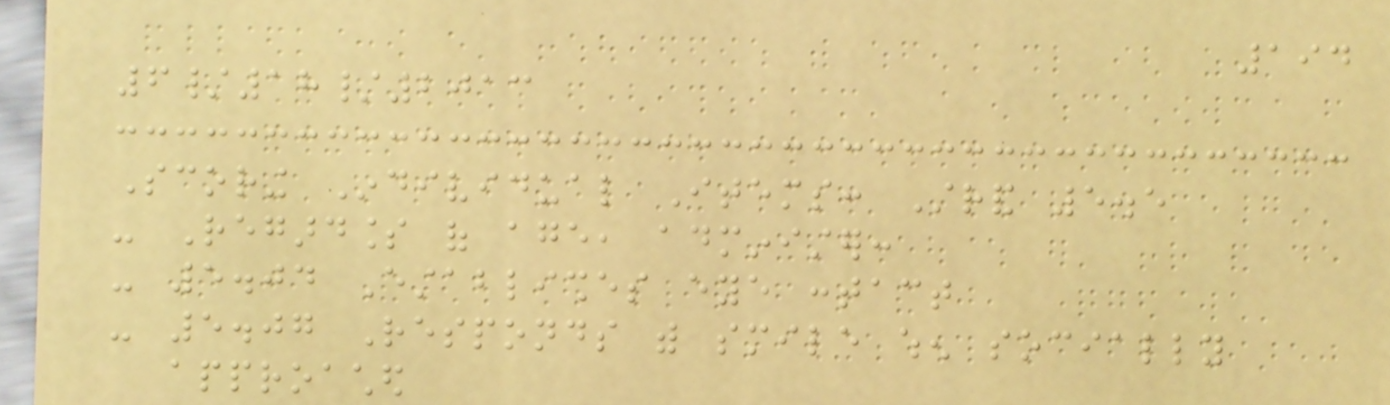194
6/18/2013
Scoring Individual Items: Strand 5.5
- Regardless of age, administer:
- 5.04 Establishes eye contact
- 5.07 Responds with smile when socially
approached
